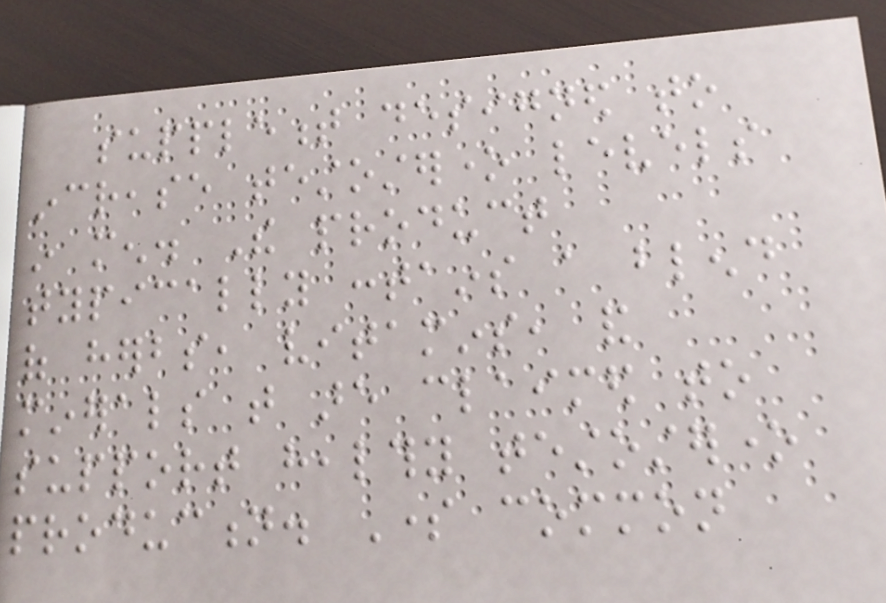supplement designed to
increase testosterone levels
in men. The product
typically contains a blend
of herbs, vitamins, and
minerals that are claimed to
support healthy testosterone
production. Some common
